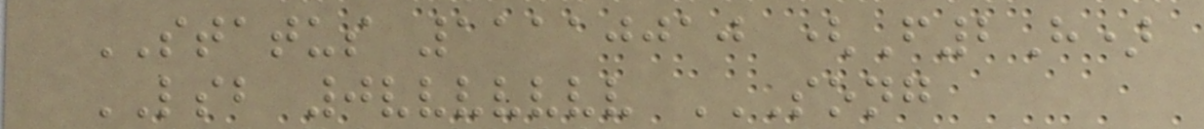STATUS 11110010 (F2H)
LSB 0vvvvvvv SONG
